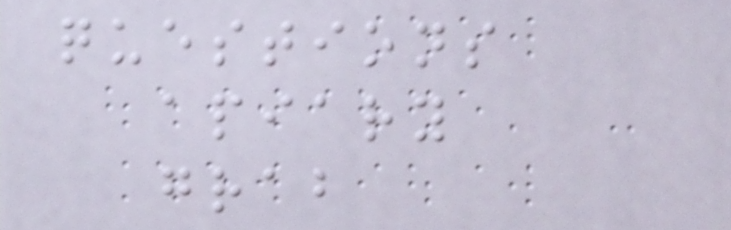questions
apiary
grab
